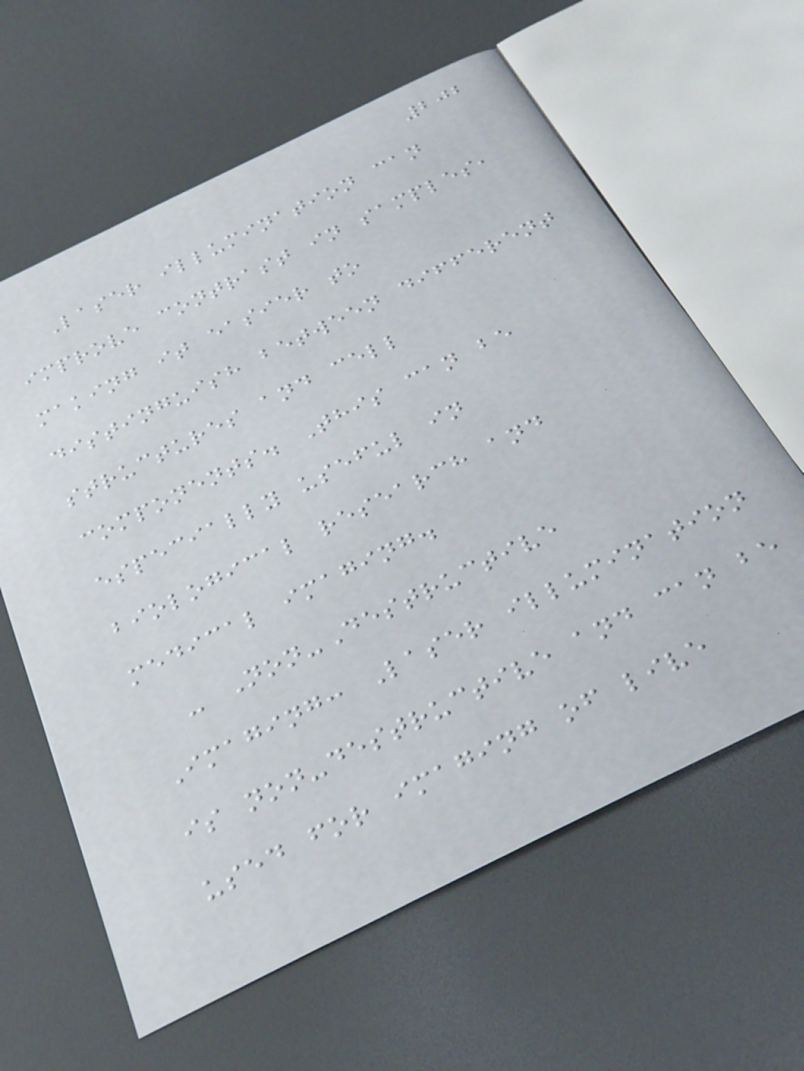202
Laser illumination can
improve contrast in samples,
making it easier to
distinguish between different
structures and cell
components. This can be
especially useful in
biological research and
medical imaging.
- Non-Destructive
Imaging: Laser illumination
is non-destructive and can be
used for imaging of live
